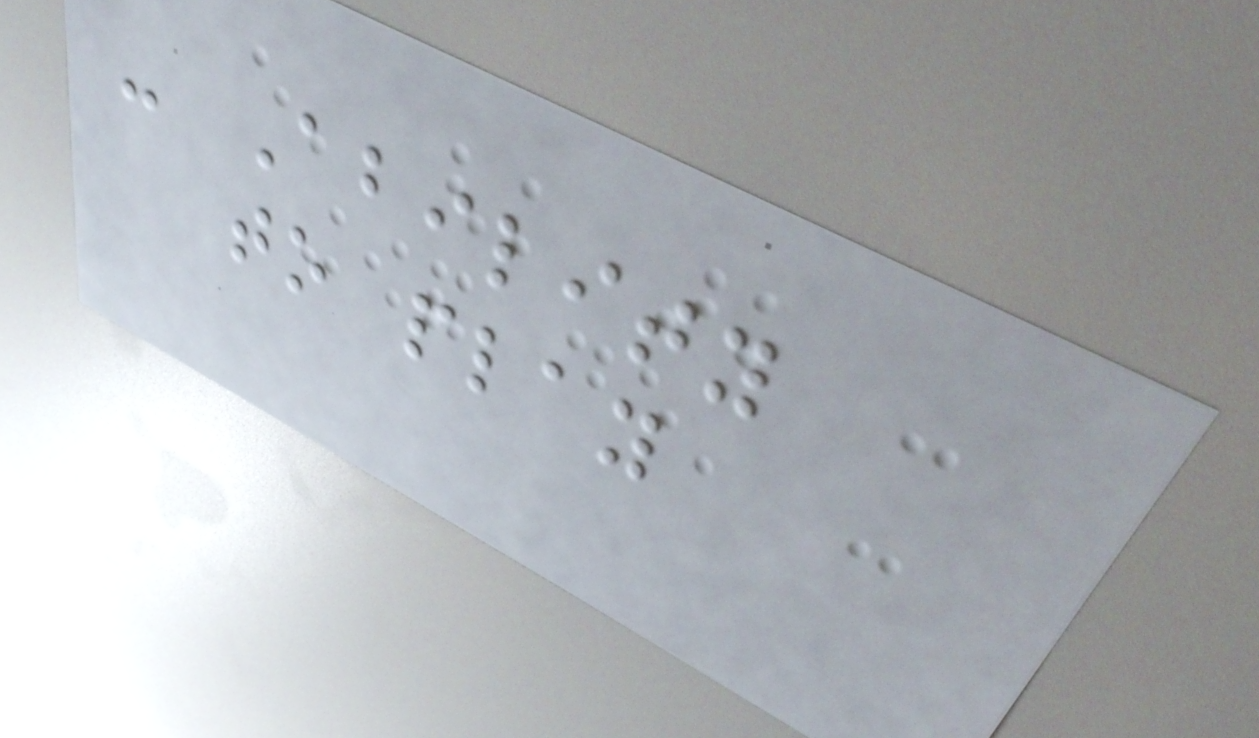- Ability
to play
